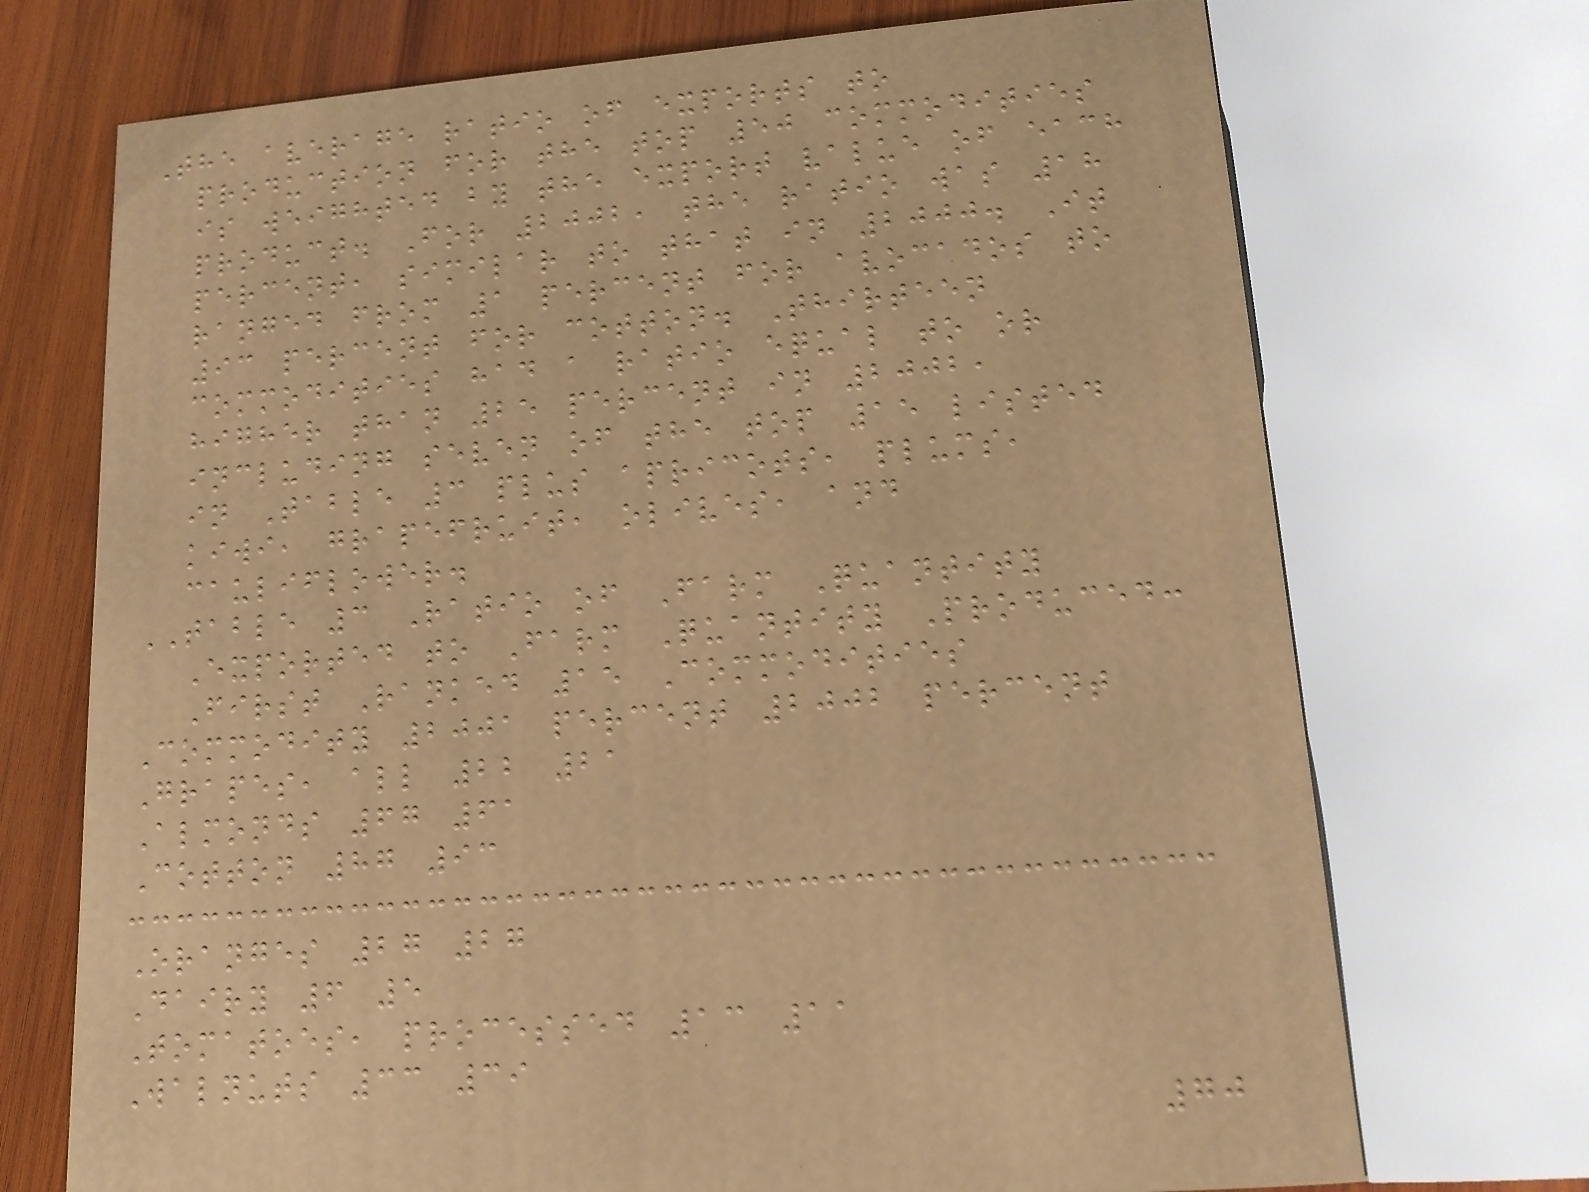The average ratio of exports to
production for the top 50 commodities
is weighted by the export value of each
product. For 2002, the ratio was 18
percent, similar to that in 2000. It
ranged from 1 percent for avocados to
93 percent for cotton. Thirteen
commodities had a ratio equal to or
higher than 25 percent in 2002,
including seven of the top 15 listed
in Table 3 plus apricots, plums,
kiwi, grapefruit, olives, and
cauliflower.
TABLE 3 Ratio of Farm Quantity
Exported to Farm Quantity Produced:
First Ranked 15 Commodities
Commodity 2001 percent 2002 percent
Grapes, all 22 21
Almonds 67 61
Cotton 87 93
Oranges 27 27
Dairy 6 5
Tomatoes, processed 13 11
Walnuts 33 39
70
